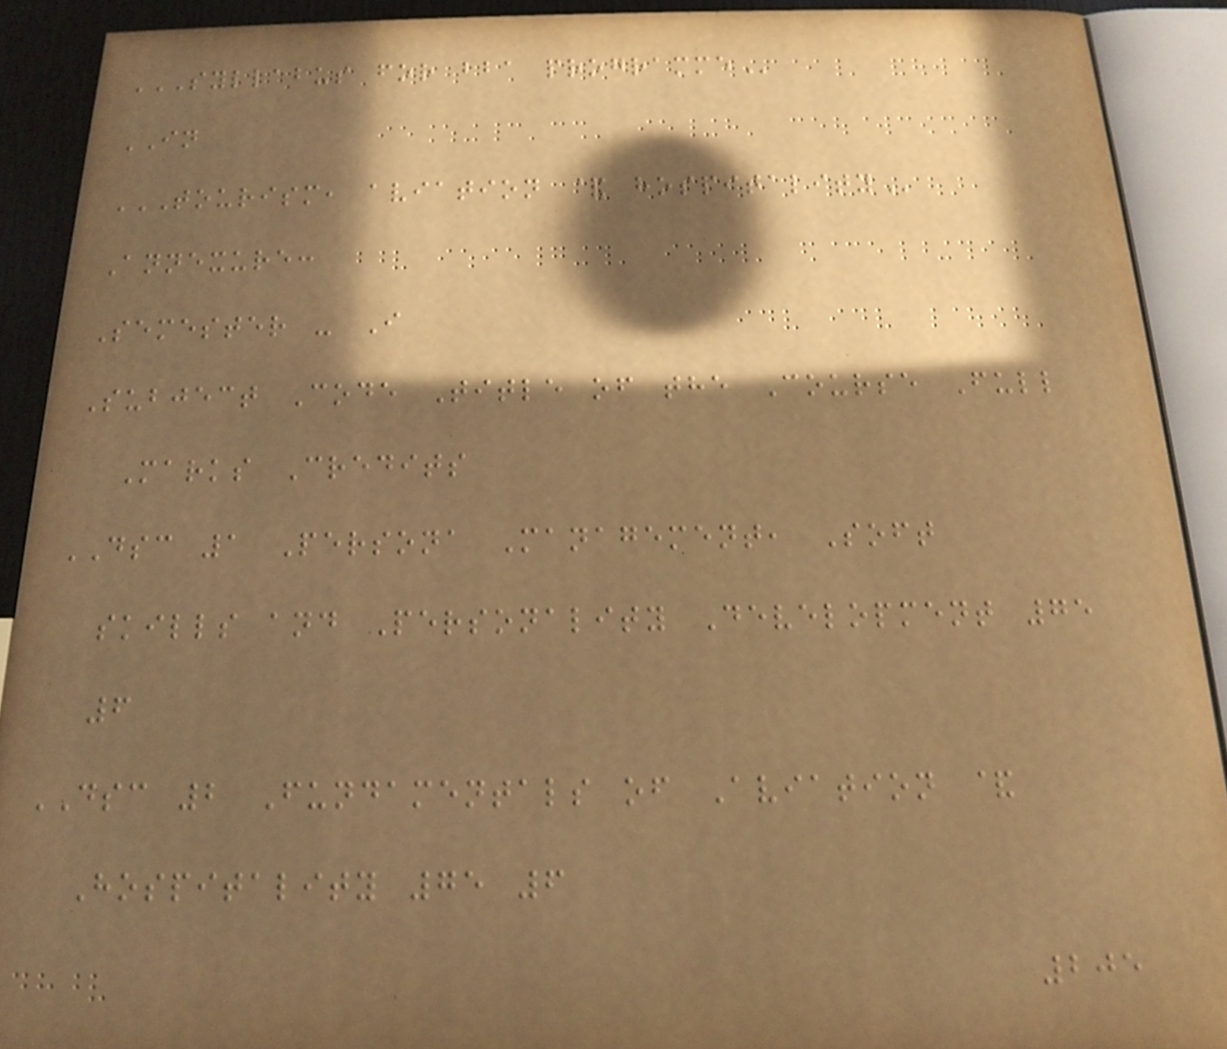SYLLABUS FOR BBA PROGRAMME
IN
TOURISM, AVIATION & HOSPITALITY
Annexure:
Semester - I
Subject Code Title of the Course Full
Marks Credits
DSC 1 Persona Management, Soft
skills and Personality Development 75
6
DSC 2 Fundamentals of Aviation &
Hospitality 75 6
205
